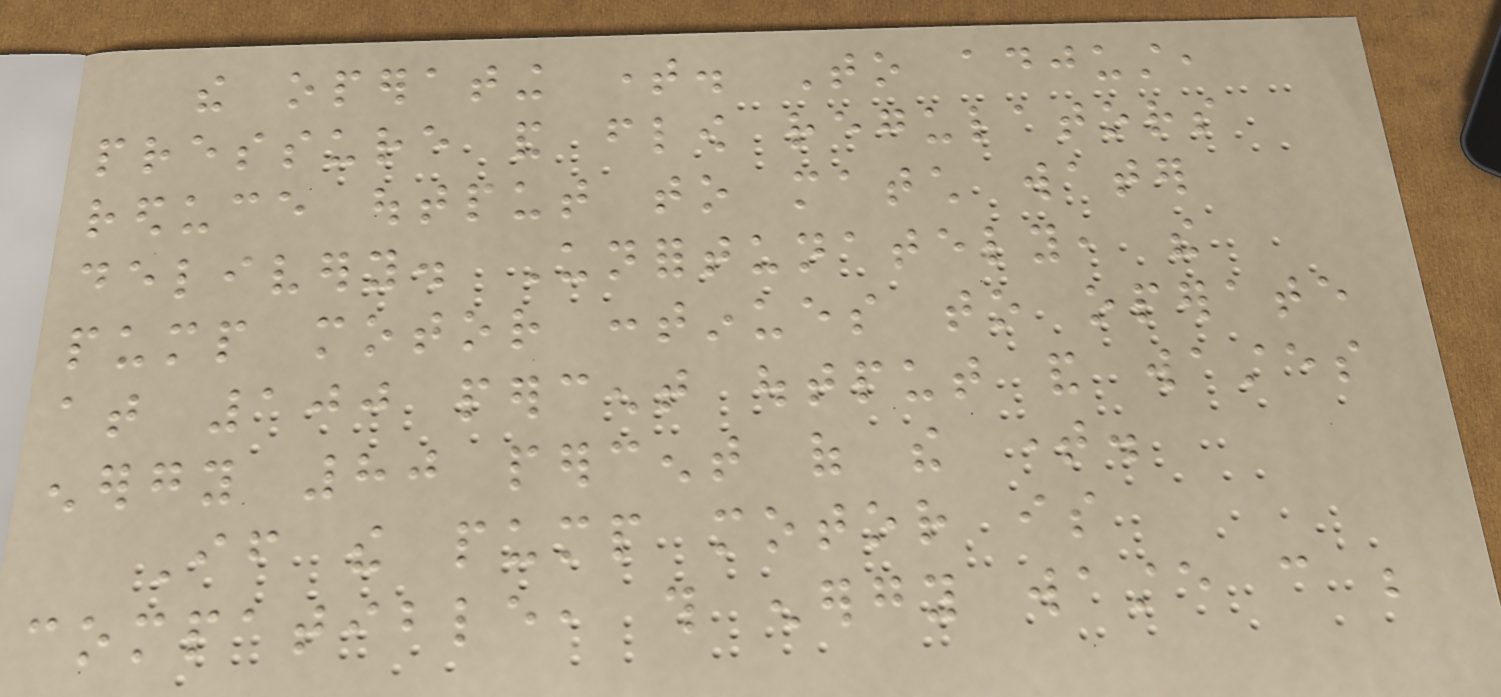the operating time. To adjust,
pressure and flow regulators
reduce output to match water
delivery. Unfortunately, the
pump motor continues to operate
at 100 percent output and wastes
energy 80 percent of the time.
If the pump motor is
compatible, this energy waste can be
